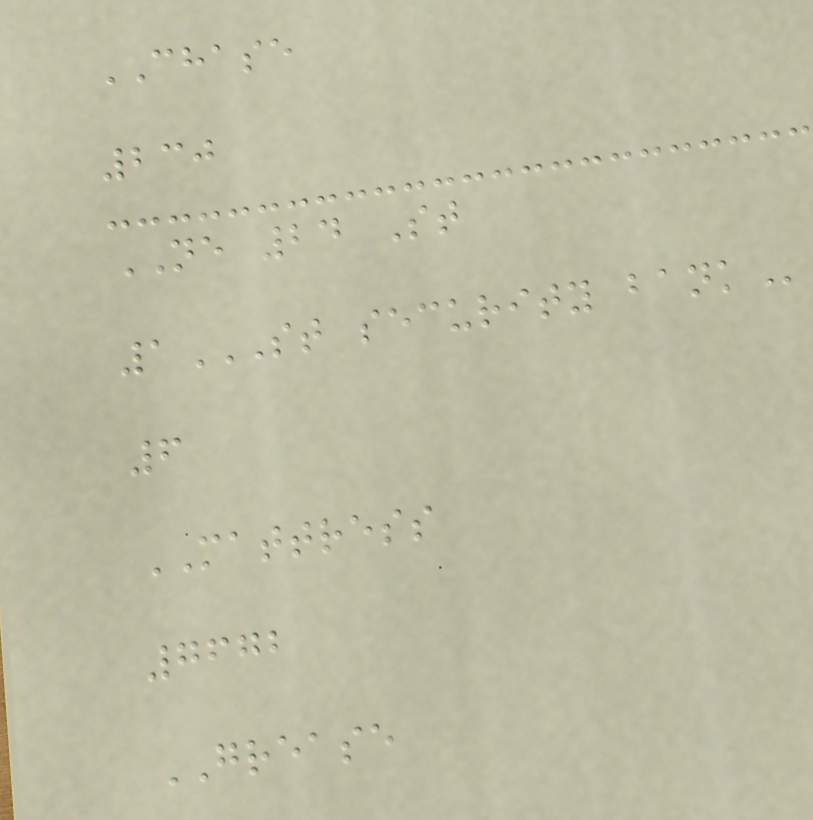CHASE
230
NE 24 St
1ST SECURITY BANK
6
MATTRESS
7672
GREASE
